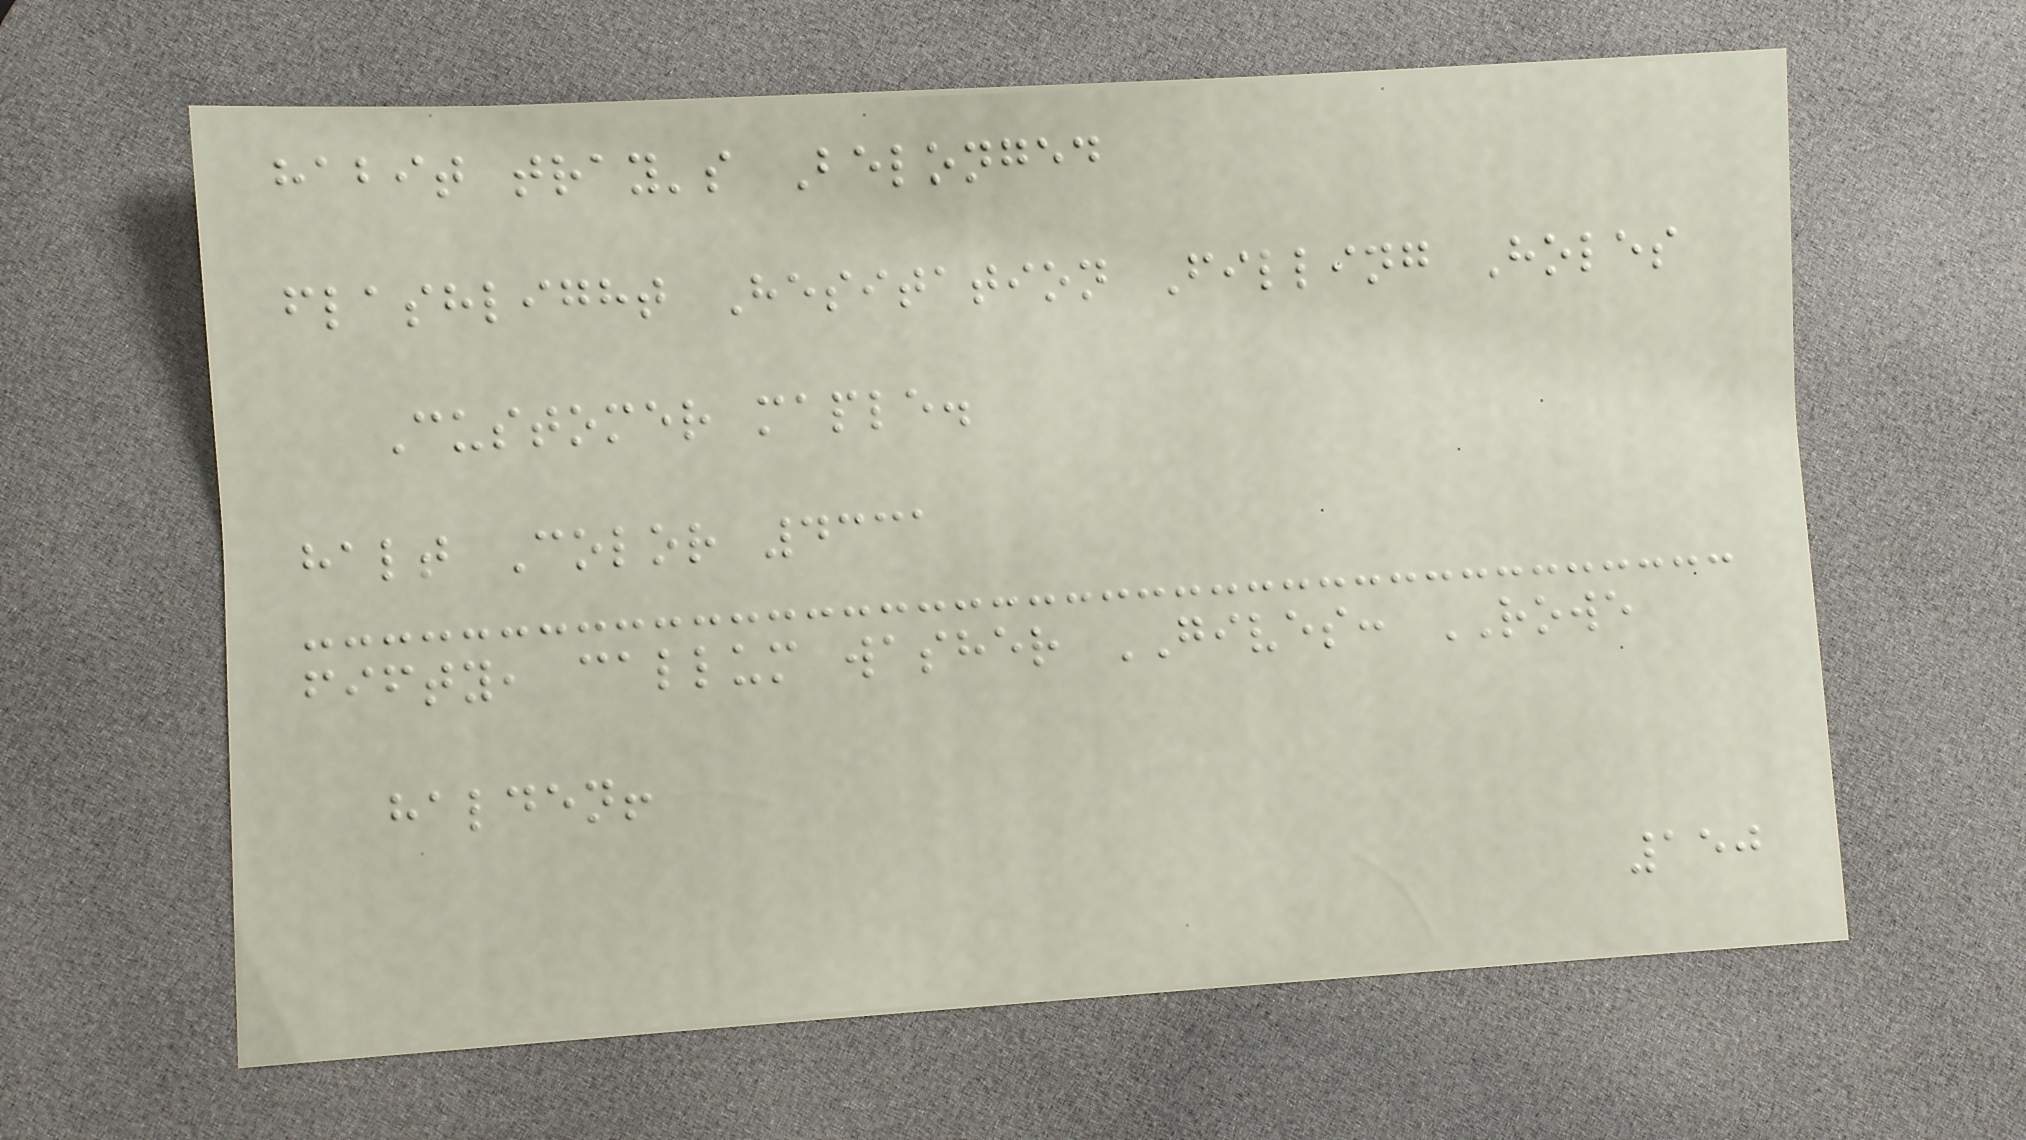habit tray's Belonged
flashlight Hesitation Filling Holes
Customer maple.
halt Color 4331
fifty, callum washer GIVES: ROWE
halden!
150
